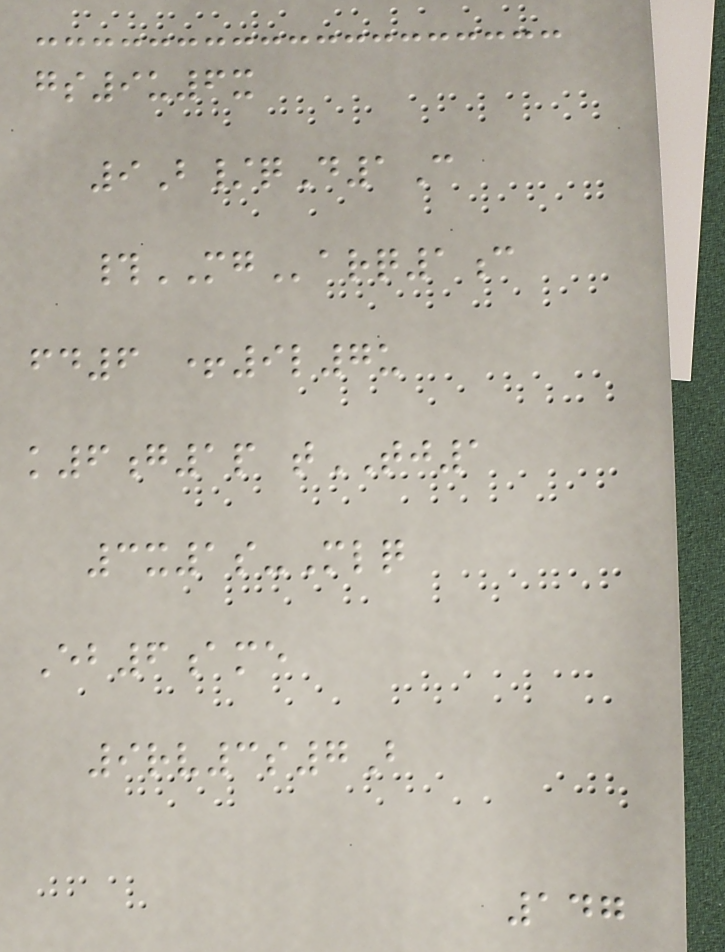gs9u6x
9B/qD1C
#MGarq1c
fd6 +9l7u
k6g1p tTJ1
3x1s-Mlq
Eb6ame
9rv3s7B
147
